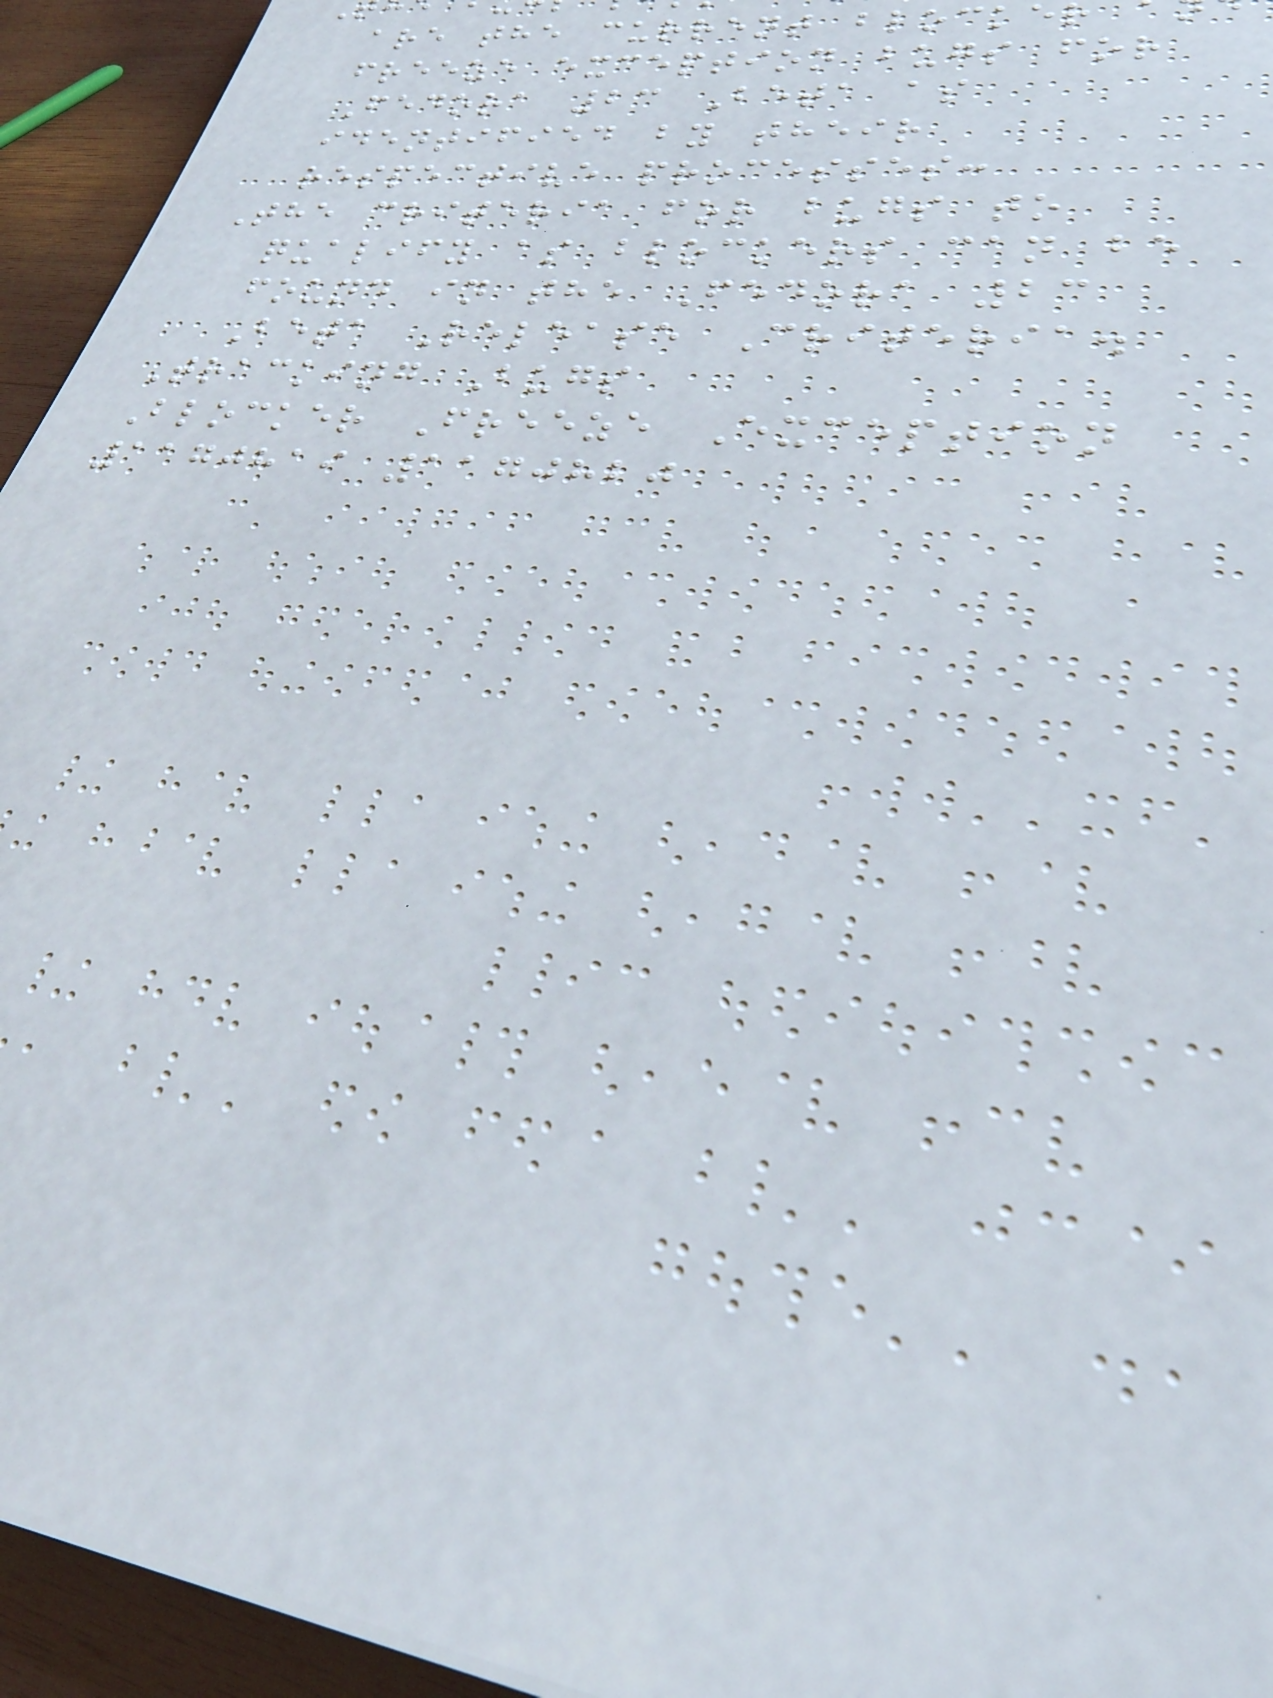are the current blocke
freeze exception bugs for
Fedora 23 Beta as
identified by their
respective processes:
The criteria for bugs to
qualify as blockers can be
found in the Fedora 23
Beta Release Criteria.
Tracking Bugs
Blocker Freeze Exception
1170819 1170820
